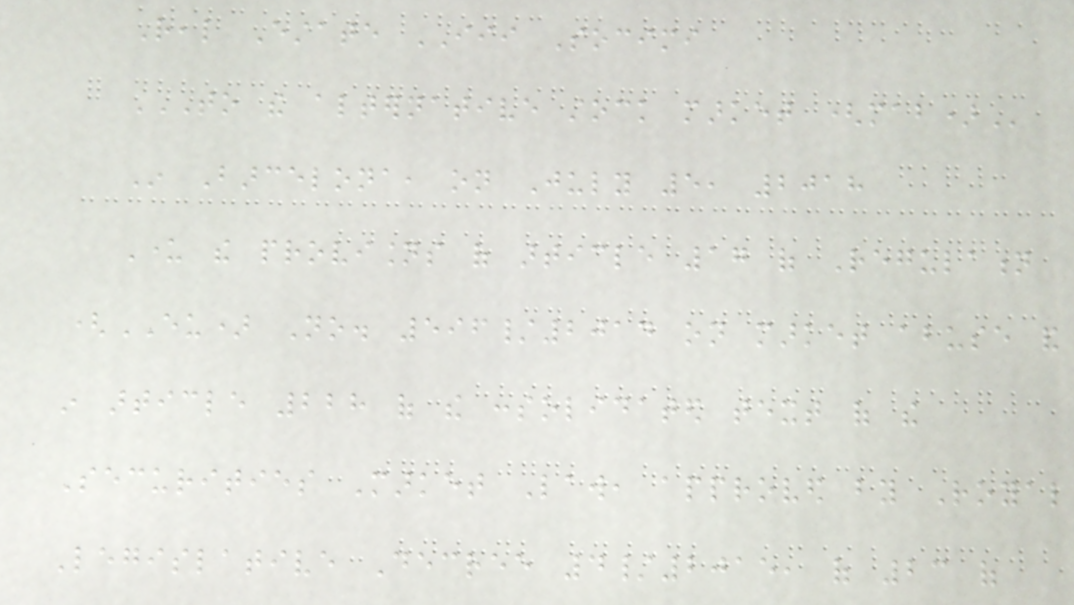Real Estate III Socimi
TO THE ALTERNATIVE STOCK MARKET (MAB)
In Barcelona, on July 5, 2018
Under the provisions of article 17 of Regulation
(EU) No. 596/2014 on market abuse and
in article 228 of the consolidated text of the
Securities Market Law, approved by Royal
Legislative Decree 4/2015, of 23 of
